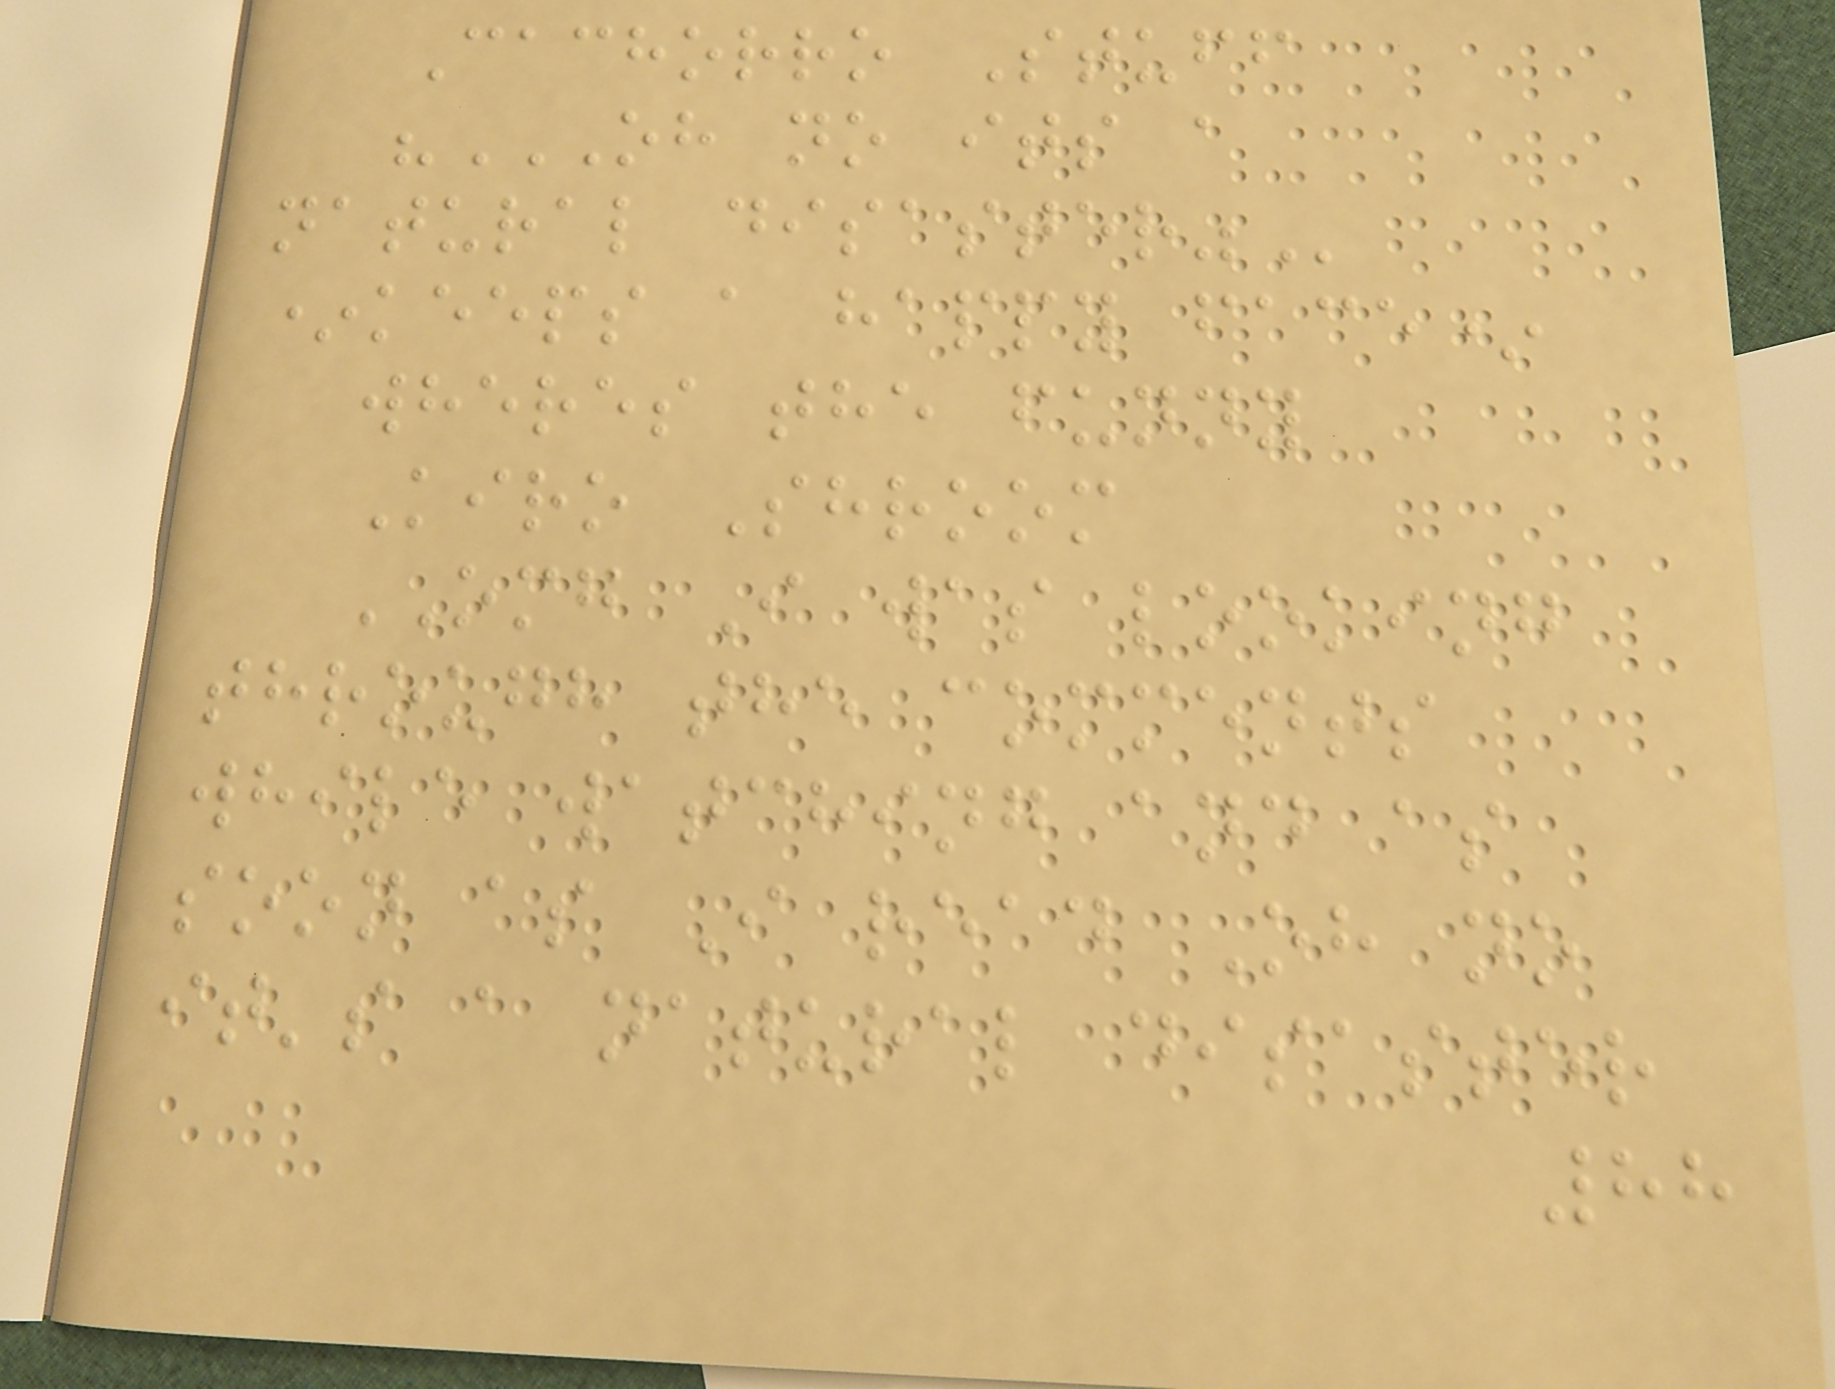Cachorro Stuff
"OH NO ITS A
NATURAL DISASTER"
*keeps a happy face*
wheres the funny
Kiro Shroom
OMG I was looking
through the comments
while watching and as
soon as I read Oh no
it's a natural disaster
88
